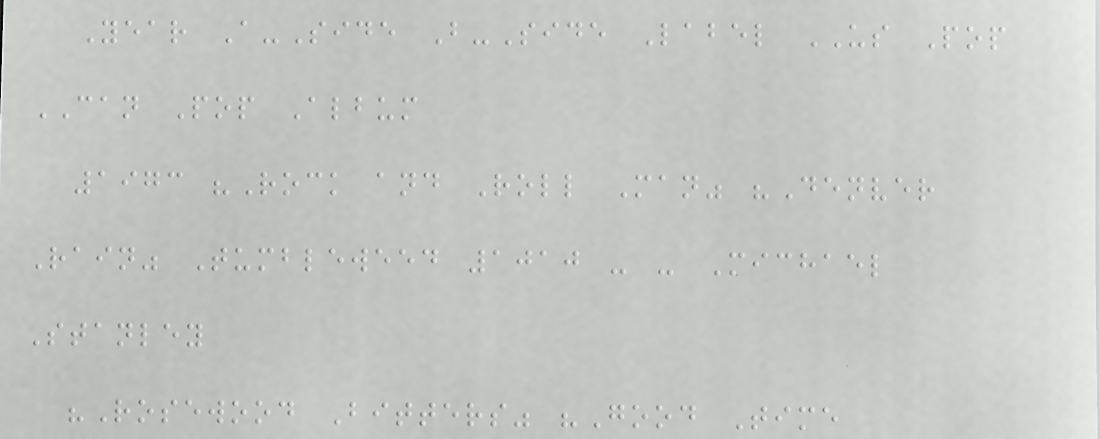Year A-Side B-Side Label US Pop
CAN Pop Album
1973 "Rock and Roll Man" "Denver
Rain" Tumbleweed 1010 - - Michael
Stanley
"Rosewood Bitters" "Good Time
